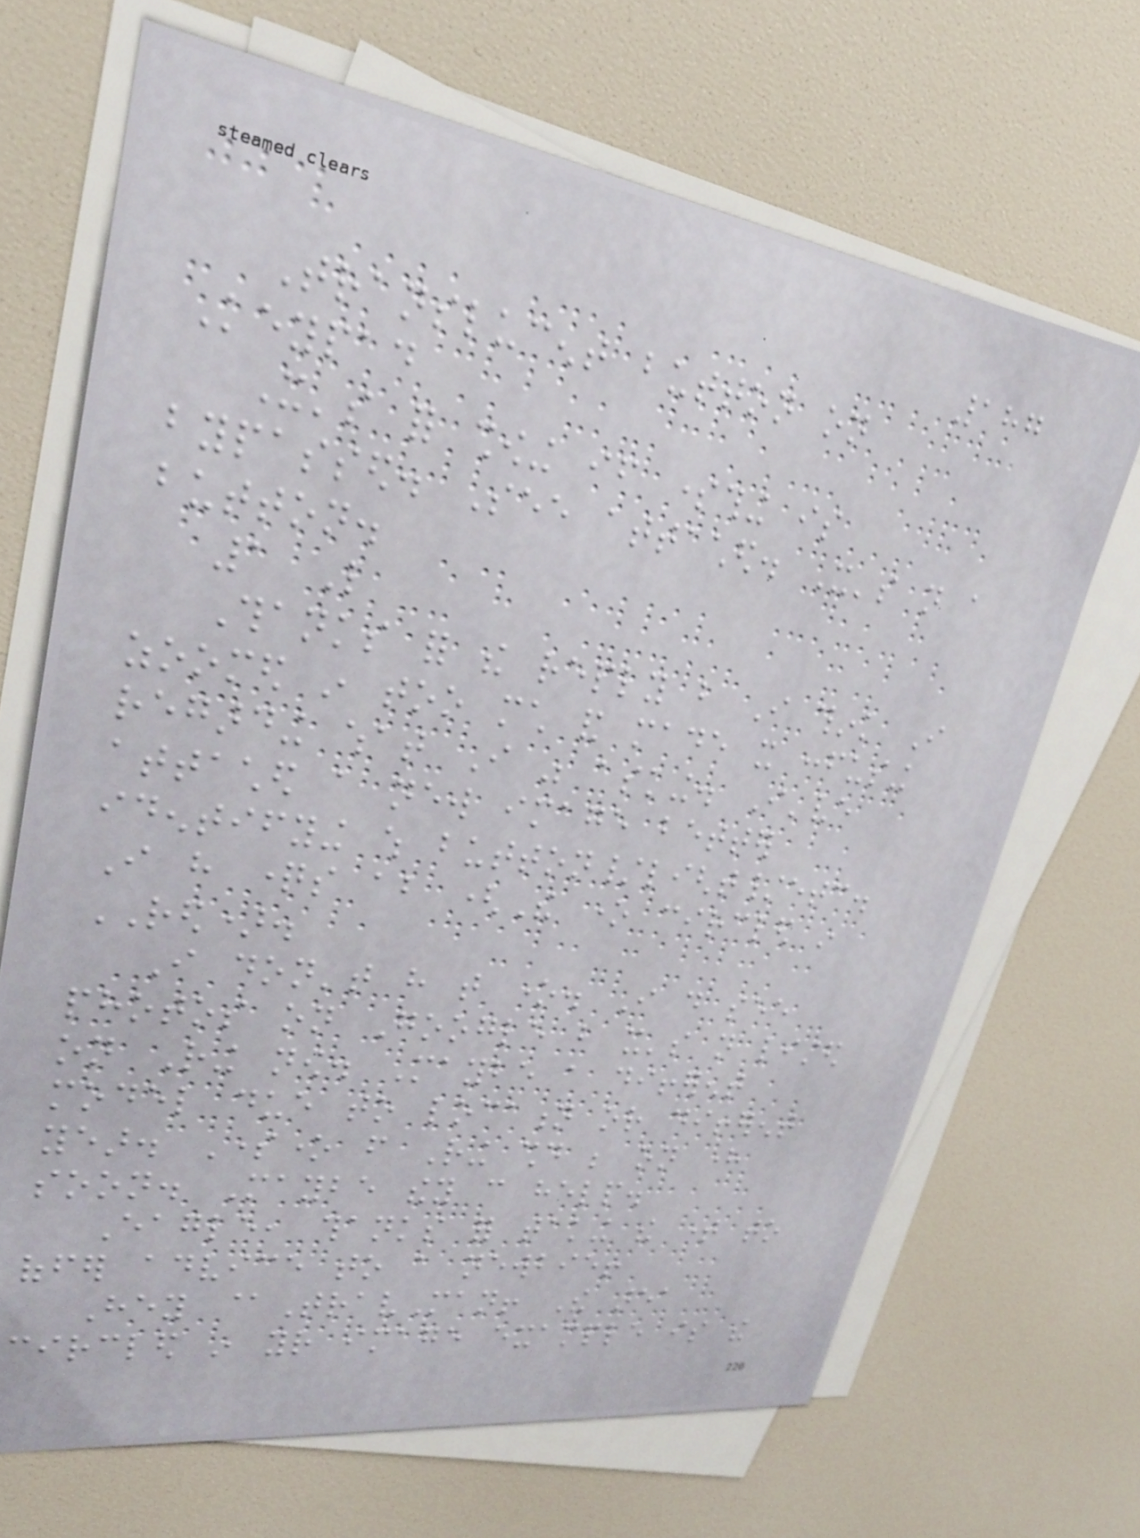187
Translucent button on
Keypad
It's for showing if something is
bypassed. See attached. It's not a
button.
1 Like
Thanks for the reply but I think I
zoomed in too much and made it confusing
regarding what I was asking. I've
attached a new image better
identifying which button/light/etc.
I have questions about (The one circled in
RED).
I don't have that one. I do see
photos on Google but it's not listed
on Ring now. Maybe a different
model due to location or different
year. Someone from Ring should be on here
soon. Maybe they can help.
Eagle, thanks for taking the time to
offer advice to a newbie!
Hey @TravMan! The area
circled in your image example is the
